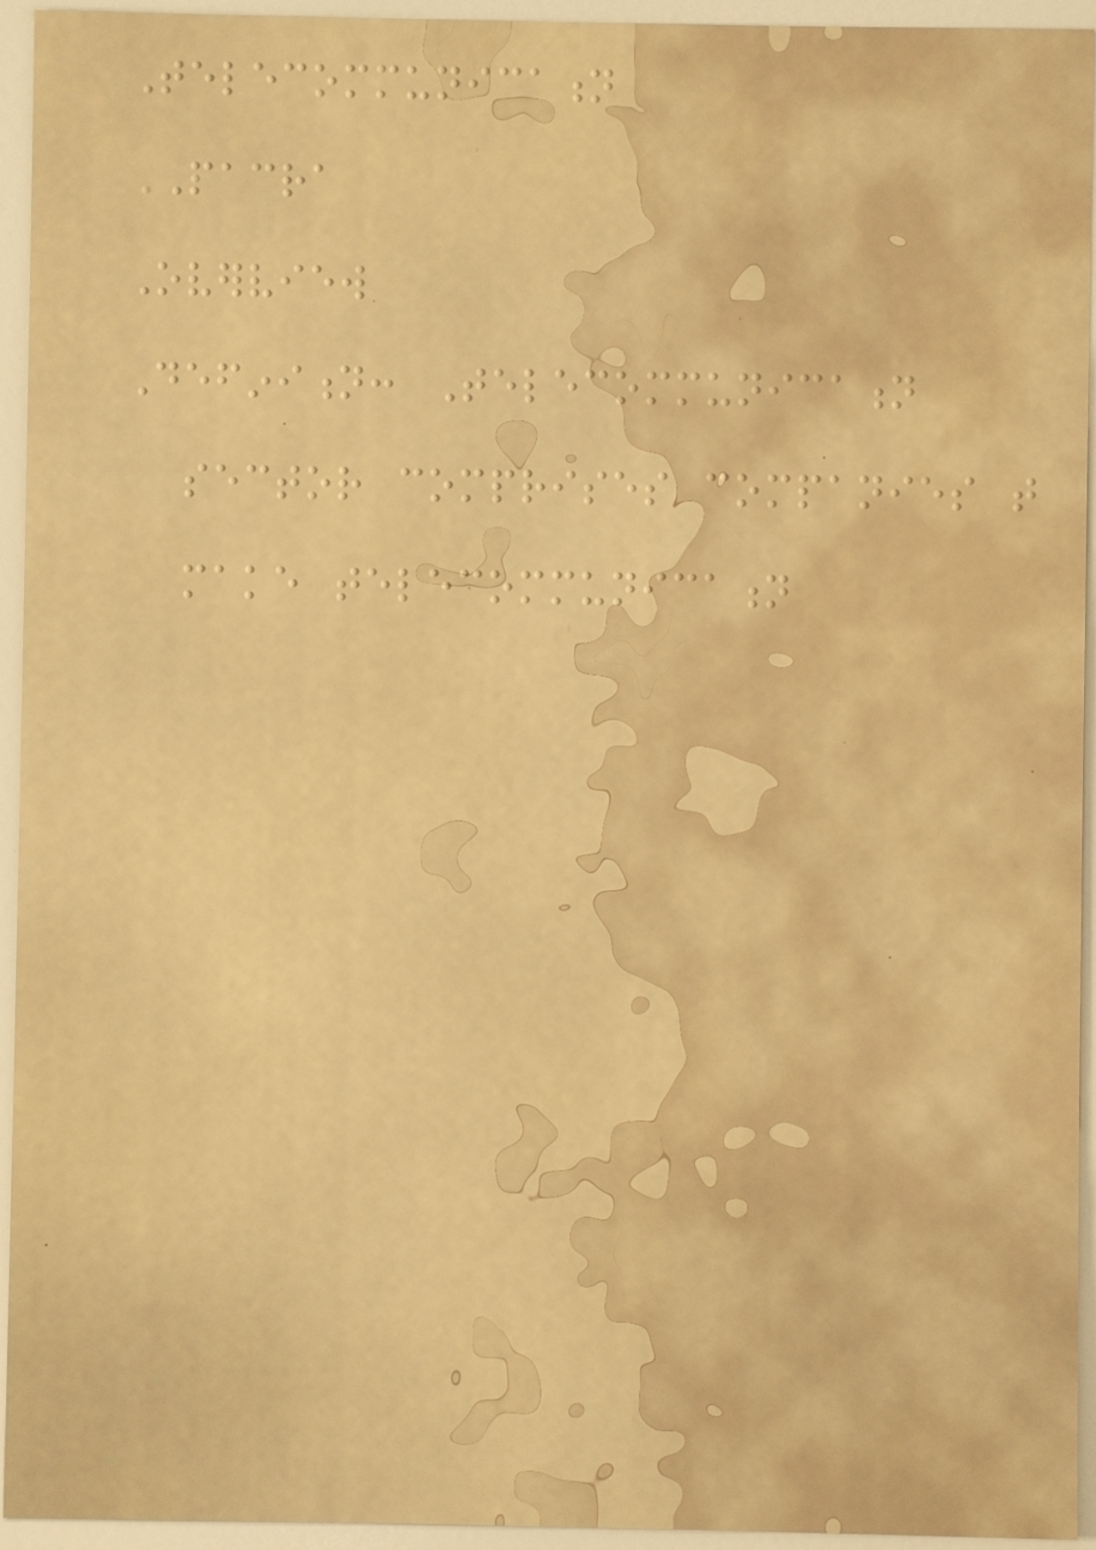Telecommunication
PACRA
Overview
Definition: Telecommunication
sector comprises companies that
make telecommunication
